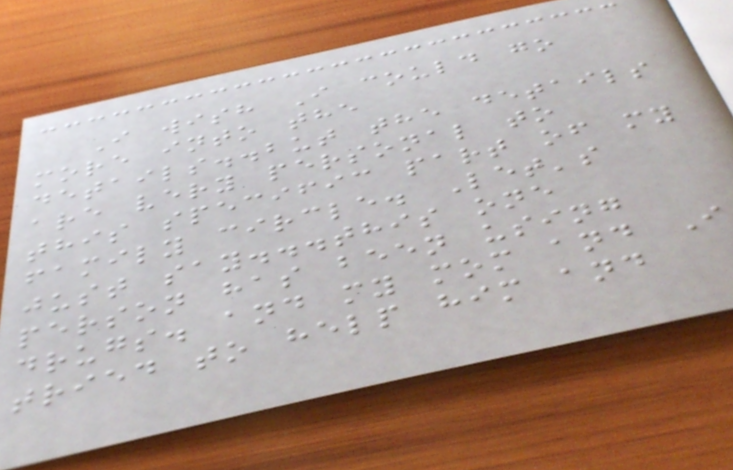I wish I could go
more into the
details..but the details
are very personal to
this specific part of my
family circle. Let's
just say...this one
person has been using
drugs. and my mom and I
tried to help him and
